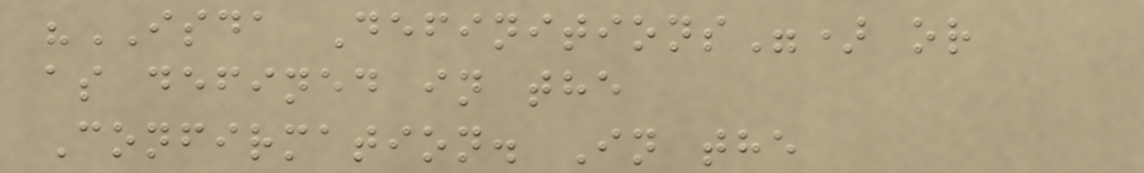"ISDA Definitions") or
as defined in the
Confirmation. In the
